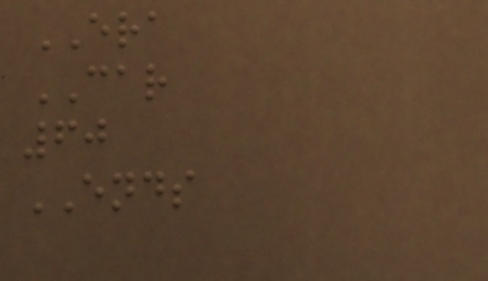ERA
CAR
60
ENDS
